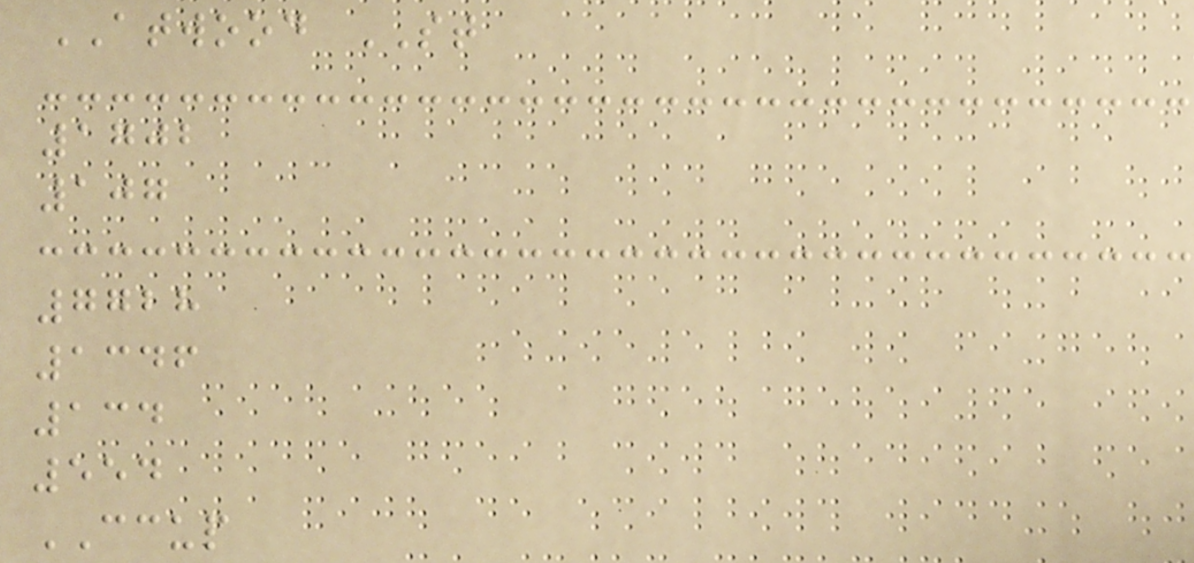ATWOOD ST
1702
107
7728
1346
134
554
CCUP
